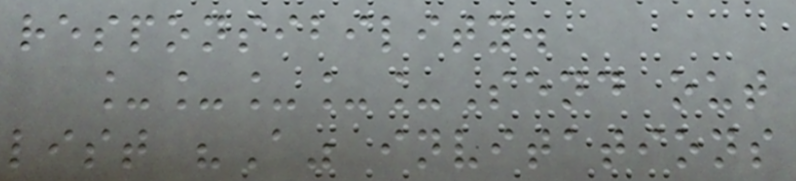responsibility.
_____Send out
list "A" invitations
